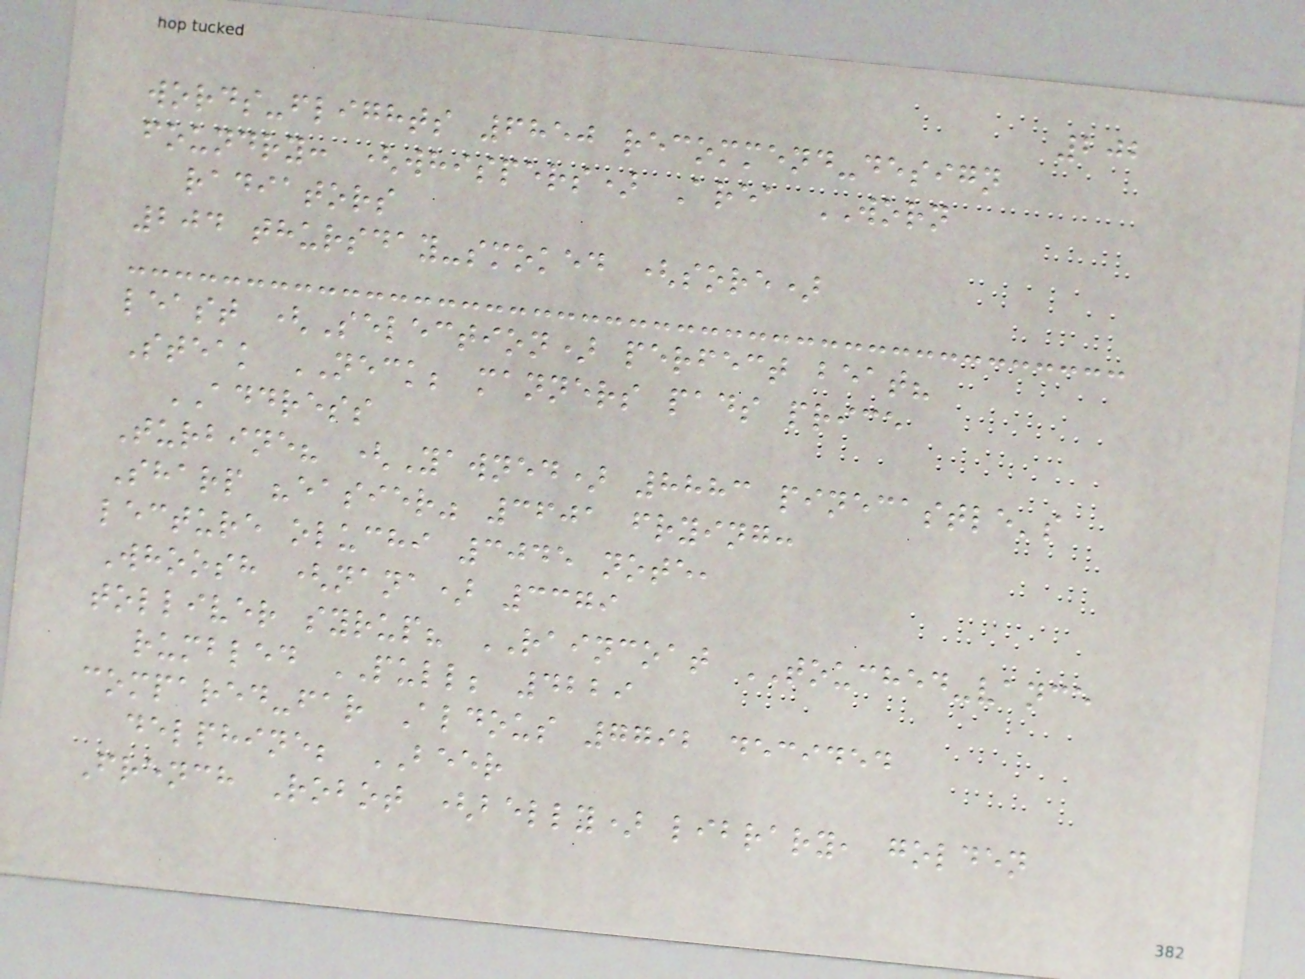202
words-flights 6850 recommend-design
foundry: (whispers) Area WORN
radiators
204 thursday-smoked (sore)
least (Selection) perfect beat?
Steak NECK; manners pads price
ADDRESS
Turbine? (Yawned) 8883 pinecastle's
Sharp "easier" 3601 frying:
lecture oluchi 3045 note,
Whoosh (nana) 3379
tolliver syrup? RAINCOAT TOUCHED-vance
rumbled PULL; 4229
compared-far Aldous 7792 decided
delphine; BEER
French Robot (belly) library, golden
